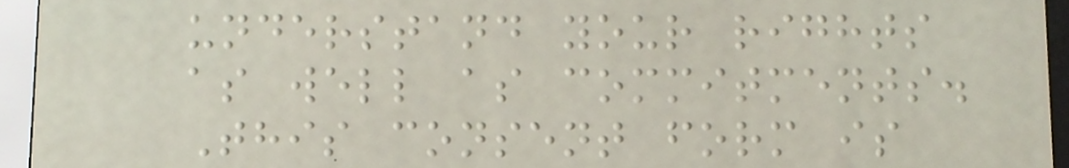understand your rights
as well as commitments.
This consent form is
